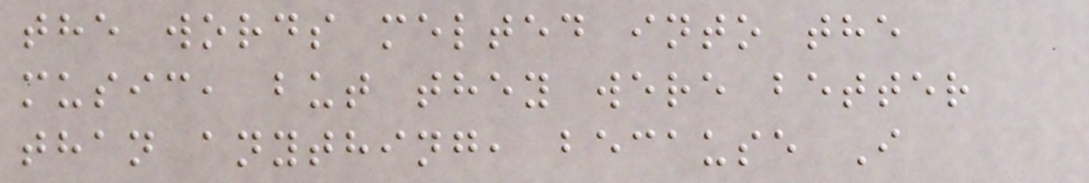the words melted into the
music, but they were better
than anything, because I
